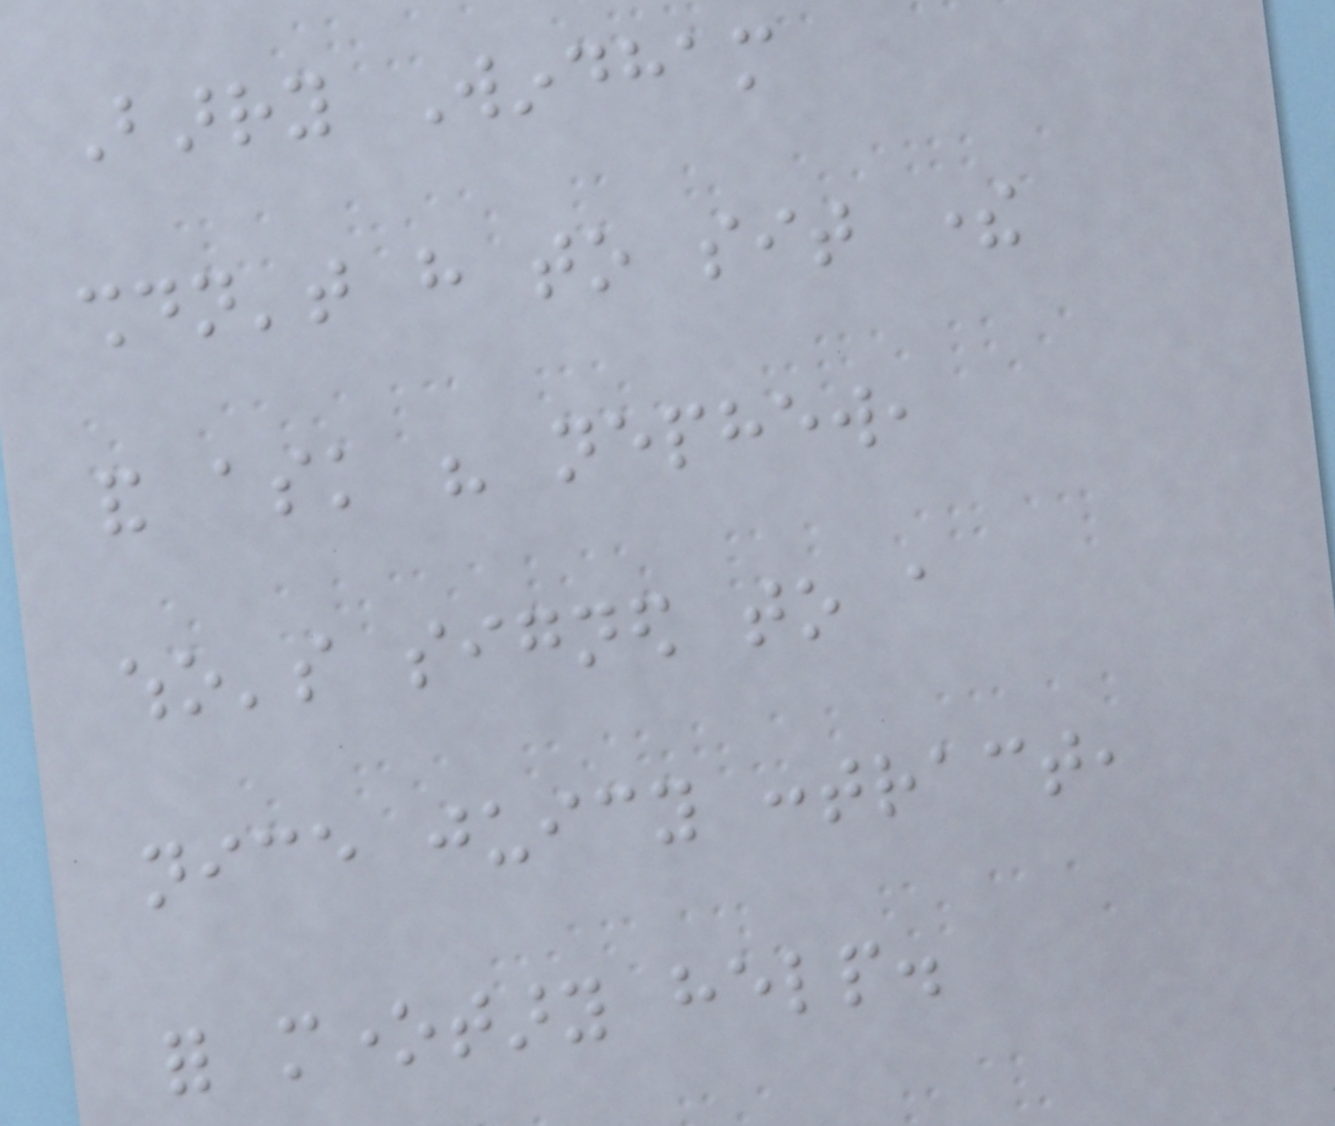Barry Windham
shouldn't have to sit there
and ask his nephew,
who's signed to a
nice juicy contract,
for monetary help.
